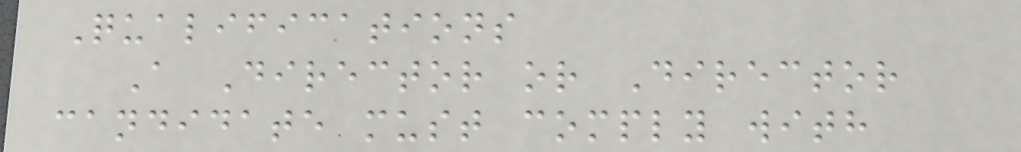Qualifications
A Director or Director
candidate must comply with
